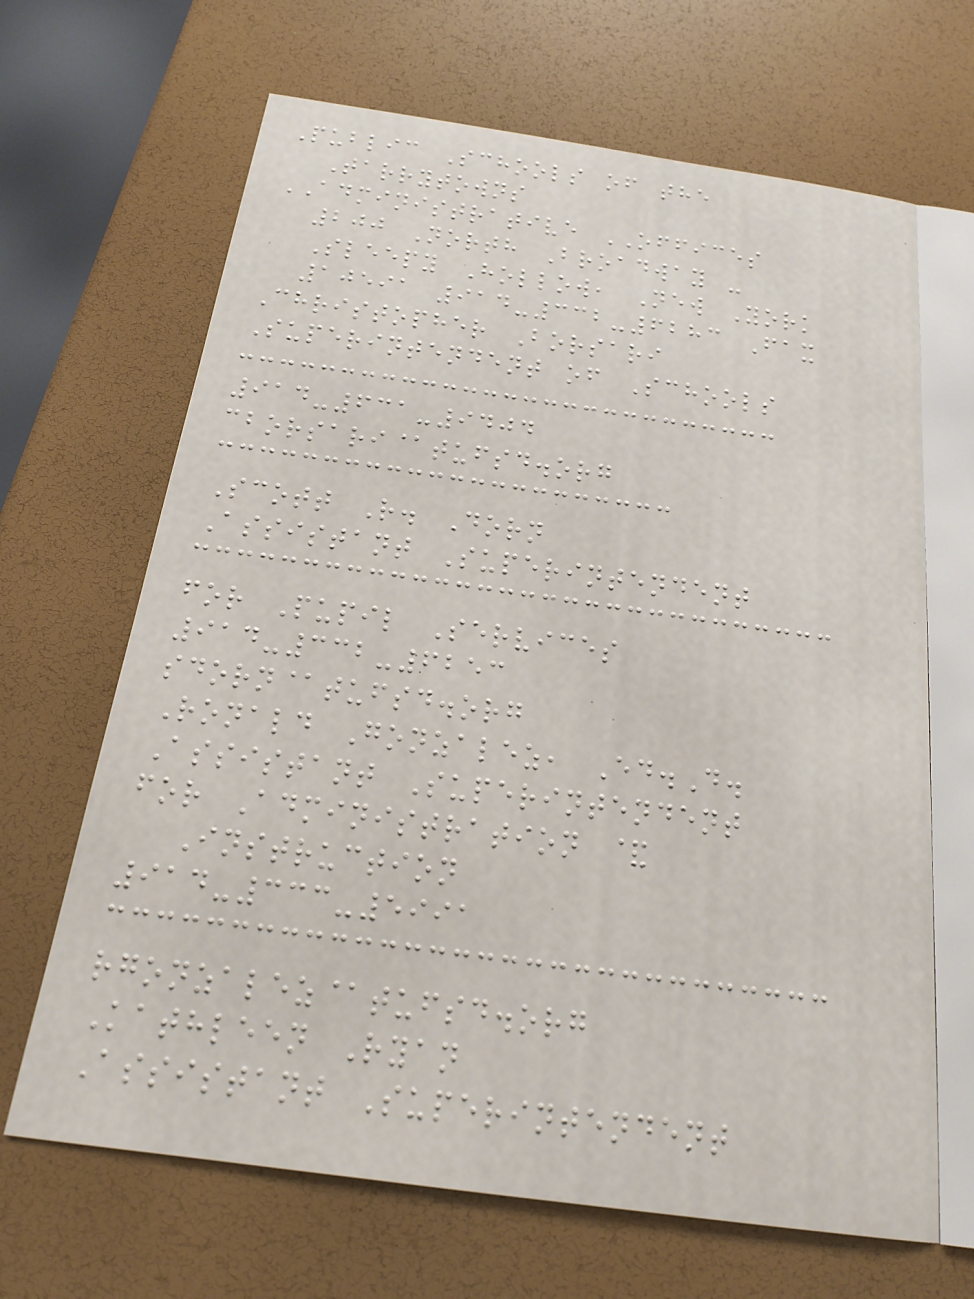Public Schools of the
Tarrytowns
ADMINISTRATIVE OFFICES
200 North Broadway -
Sleepy Hollow, New York
10591 914-332-6283 Fax
Christopher Borsari
Superintendent of Schools
914-631-9404
cborsari@tufsd.org
Scott R. Dorn
Assistant Superintendent
for Pupil Services
914-332-6253
sdorn@tufsd.org
Ronald Gonzalez, Ed.D.
Assistant Superintendent
for Administration &
Instruction
914-333-5991
rgonzalez@tufsd.org
Kathleen Ryan
Assistant Superintendent
